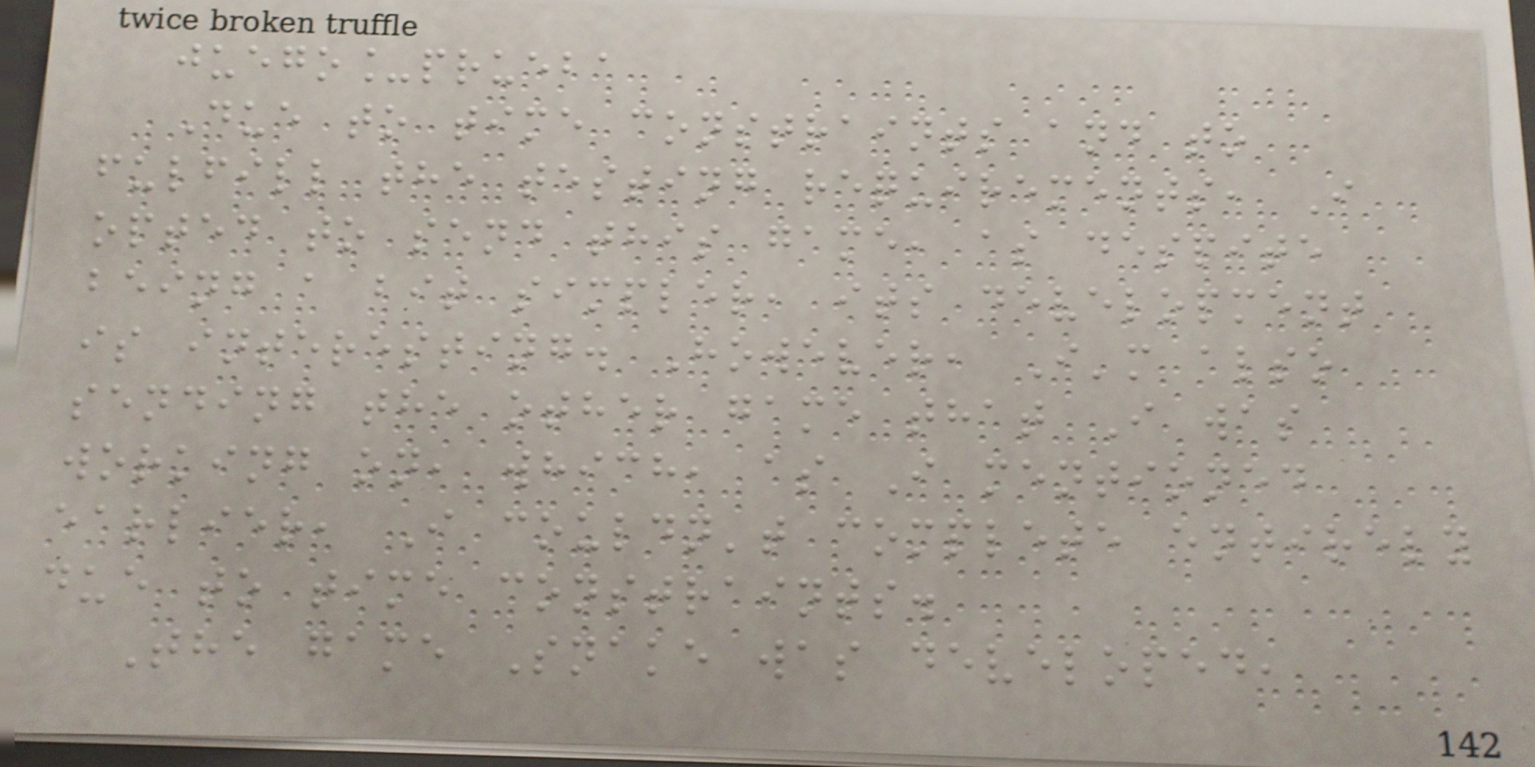juego_prueba
Due to time constraints and to
fulfill the testing requirements, I
opted to send this game, as despite
being a bit simpler, its development
is interesting. However, I'm also
sending the other game that I was
working on, which, as I mentioned
earlier, I couldn't complete entirely
due to time constraints.
The game Snake was developed,
